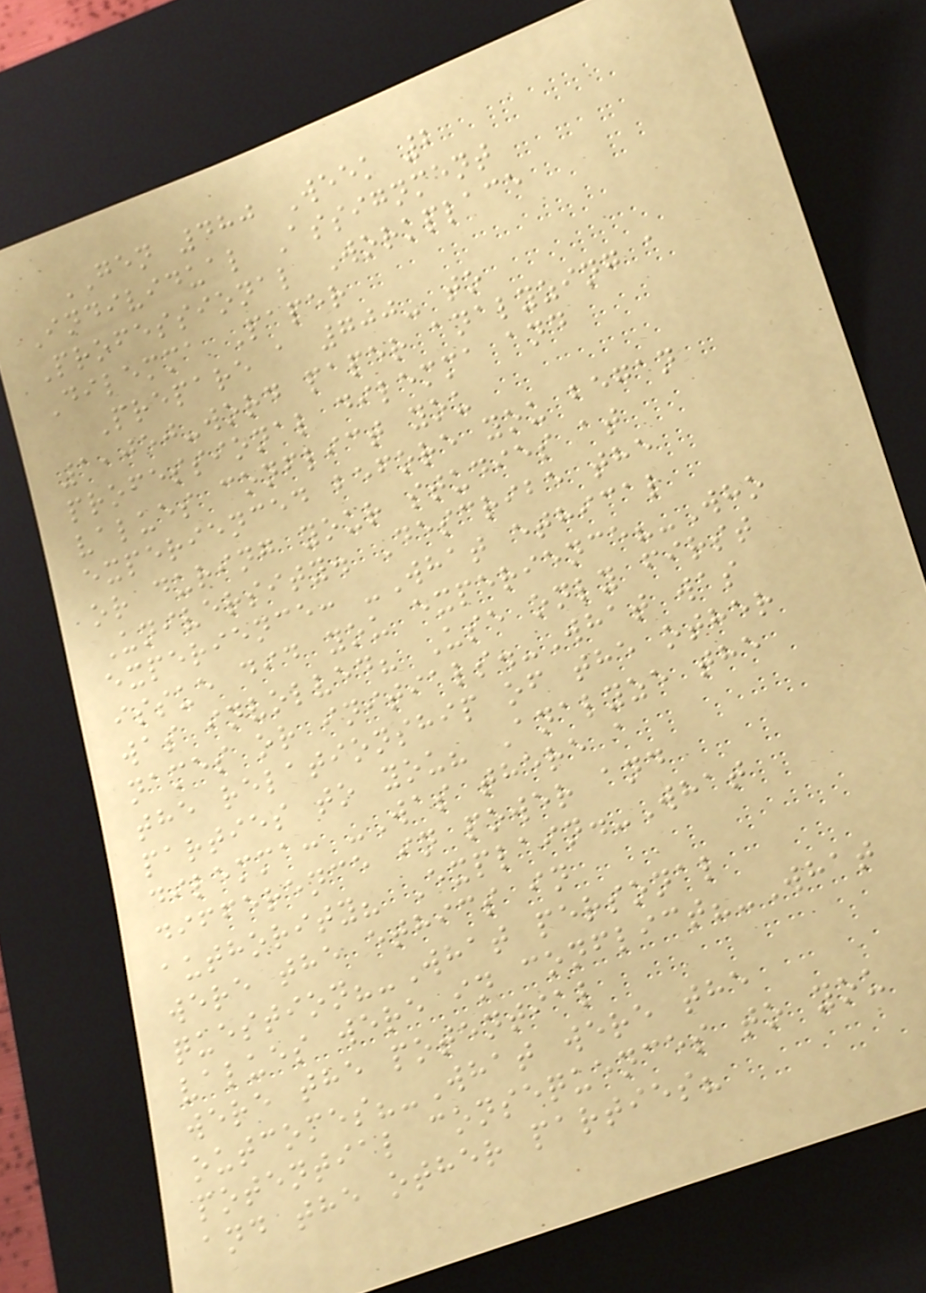GEN 480 Week 2
Individual Assignment
Professional Workplace
Dilemma Paper
Prepare a 700- to
1,050-word paper analyzing a
professional dilemma and
values conflict you
experienced before you began
or during your studies at
University. Describe the
experience: -What ethical
issue did you experience?-Who
was involved? Use only first
names or initials.-What was
the relationship of the other
parties to you? Analyze the
dilemma: -Was there a
difference in power and
authority? Explain.-What
were the ethics in
question?-What personal
values were in conflict?-What
were the potential
outcomes?-What were the
potential consequences to you
and the other parties?
